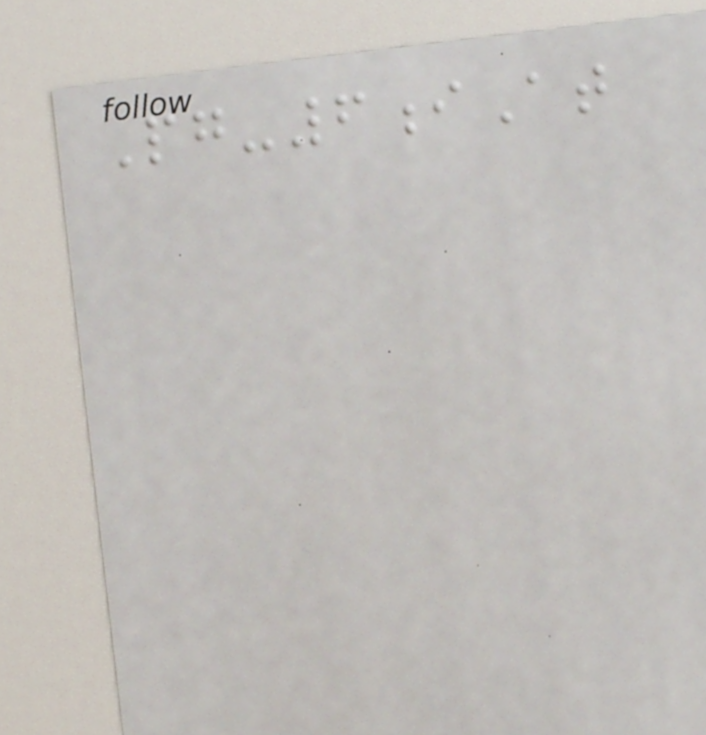Pg-6iAt
